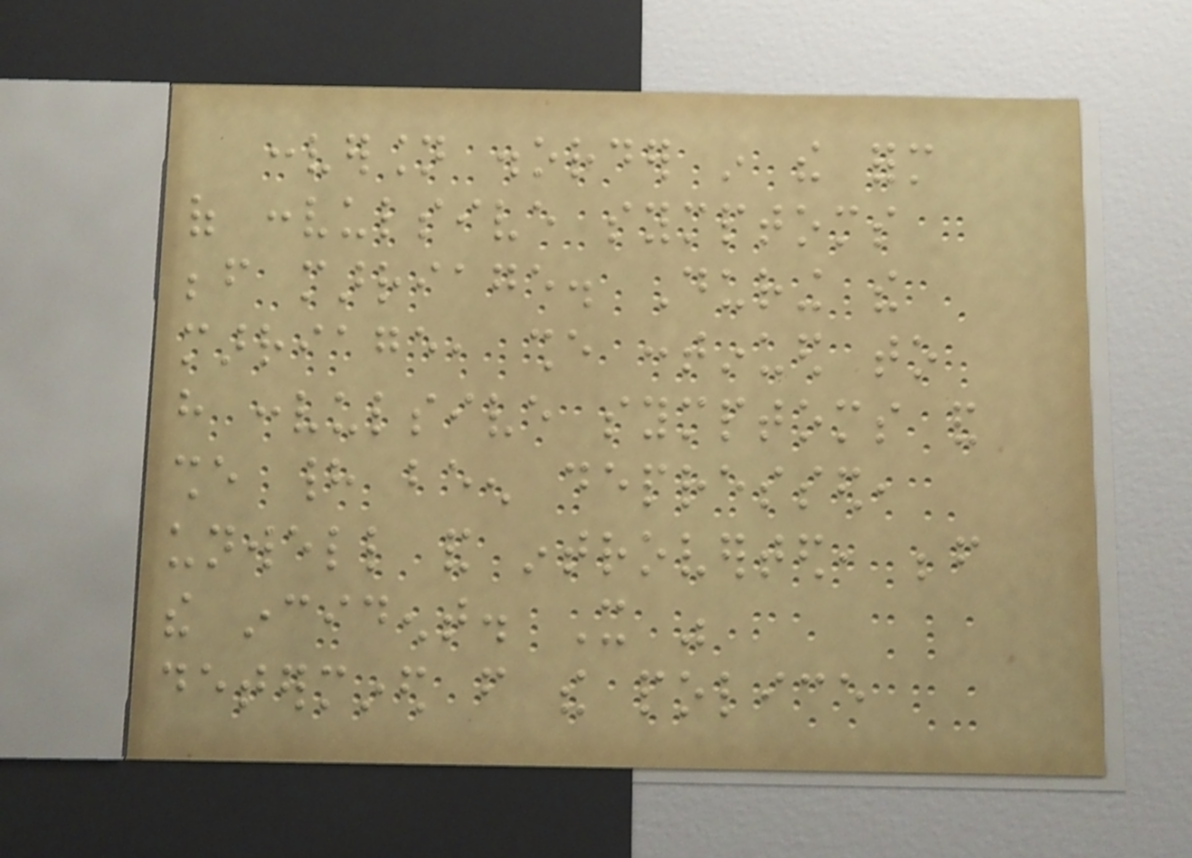conversion disorder in the form
of convulsive symptoms
before marriage. During the
marriage, she continued to
have convulsive symptoms and
she had been depressed,
unwell and introverted, before
the incident. It was
determined from the police
